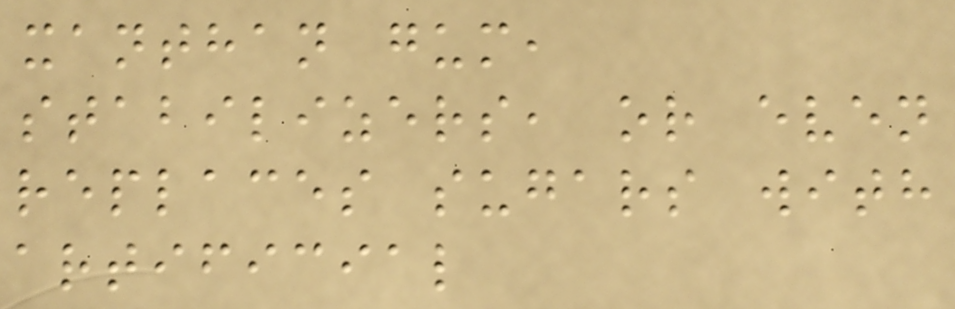xanthan gum,
stabilizers, or even
replaces sugars with
artificial
